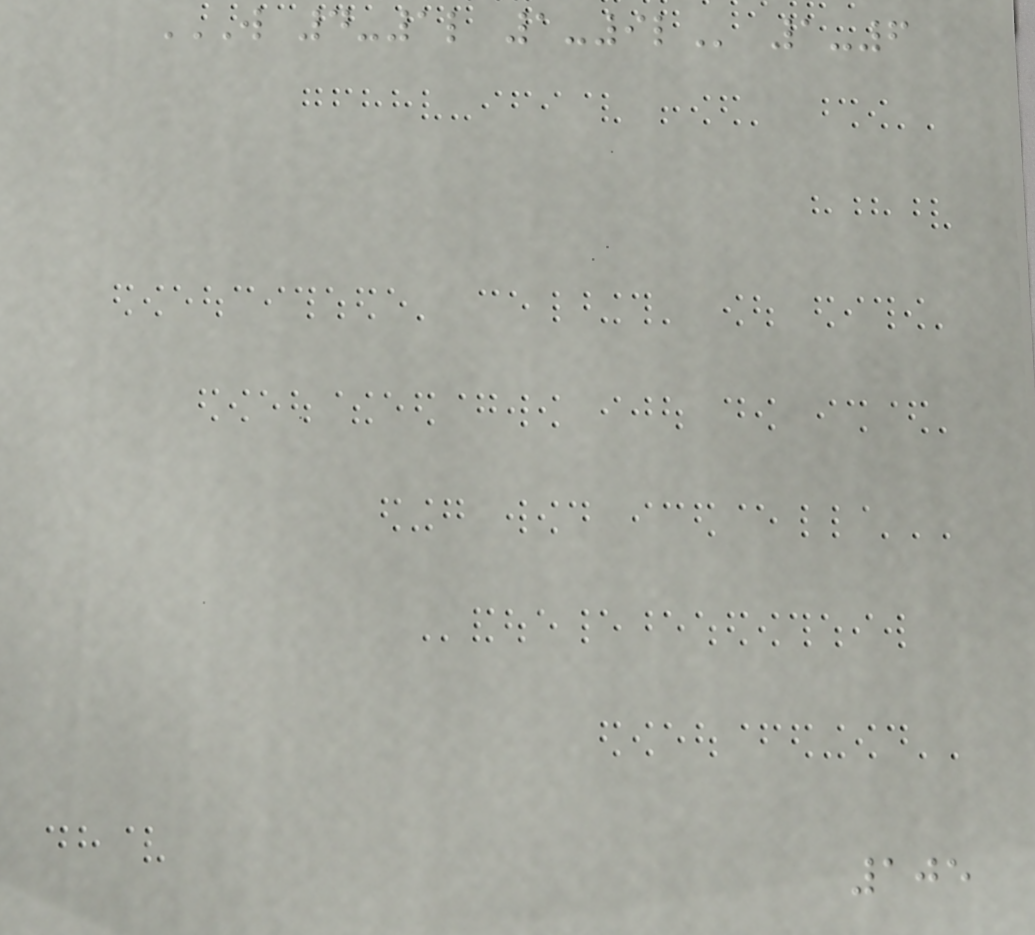W 4-1L 1-9L 1-6
105
